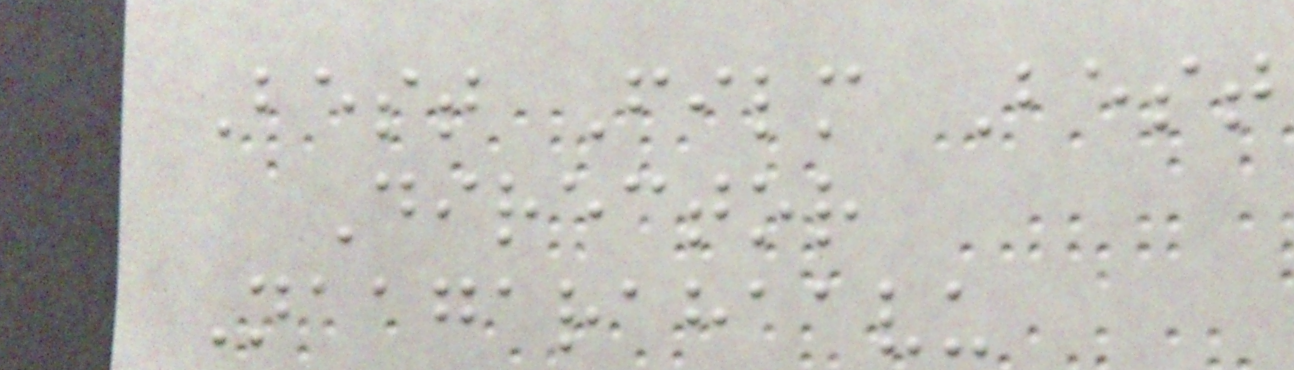Best Film Best
Director
Naagarahaavu
